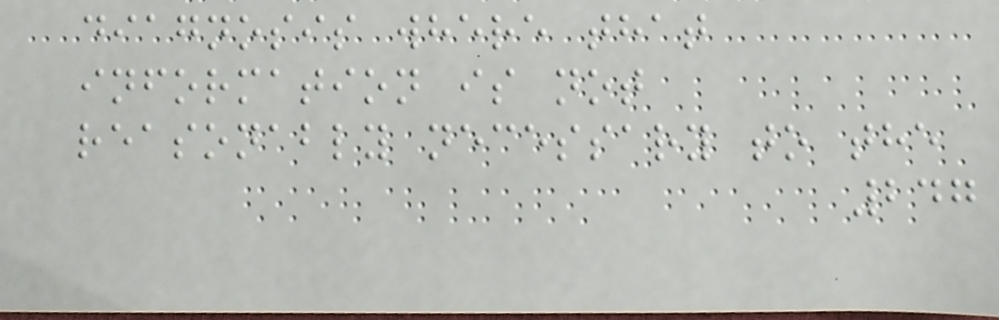diagnosis where that
information is not
reasonably necessary to the
247
